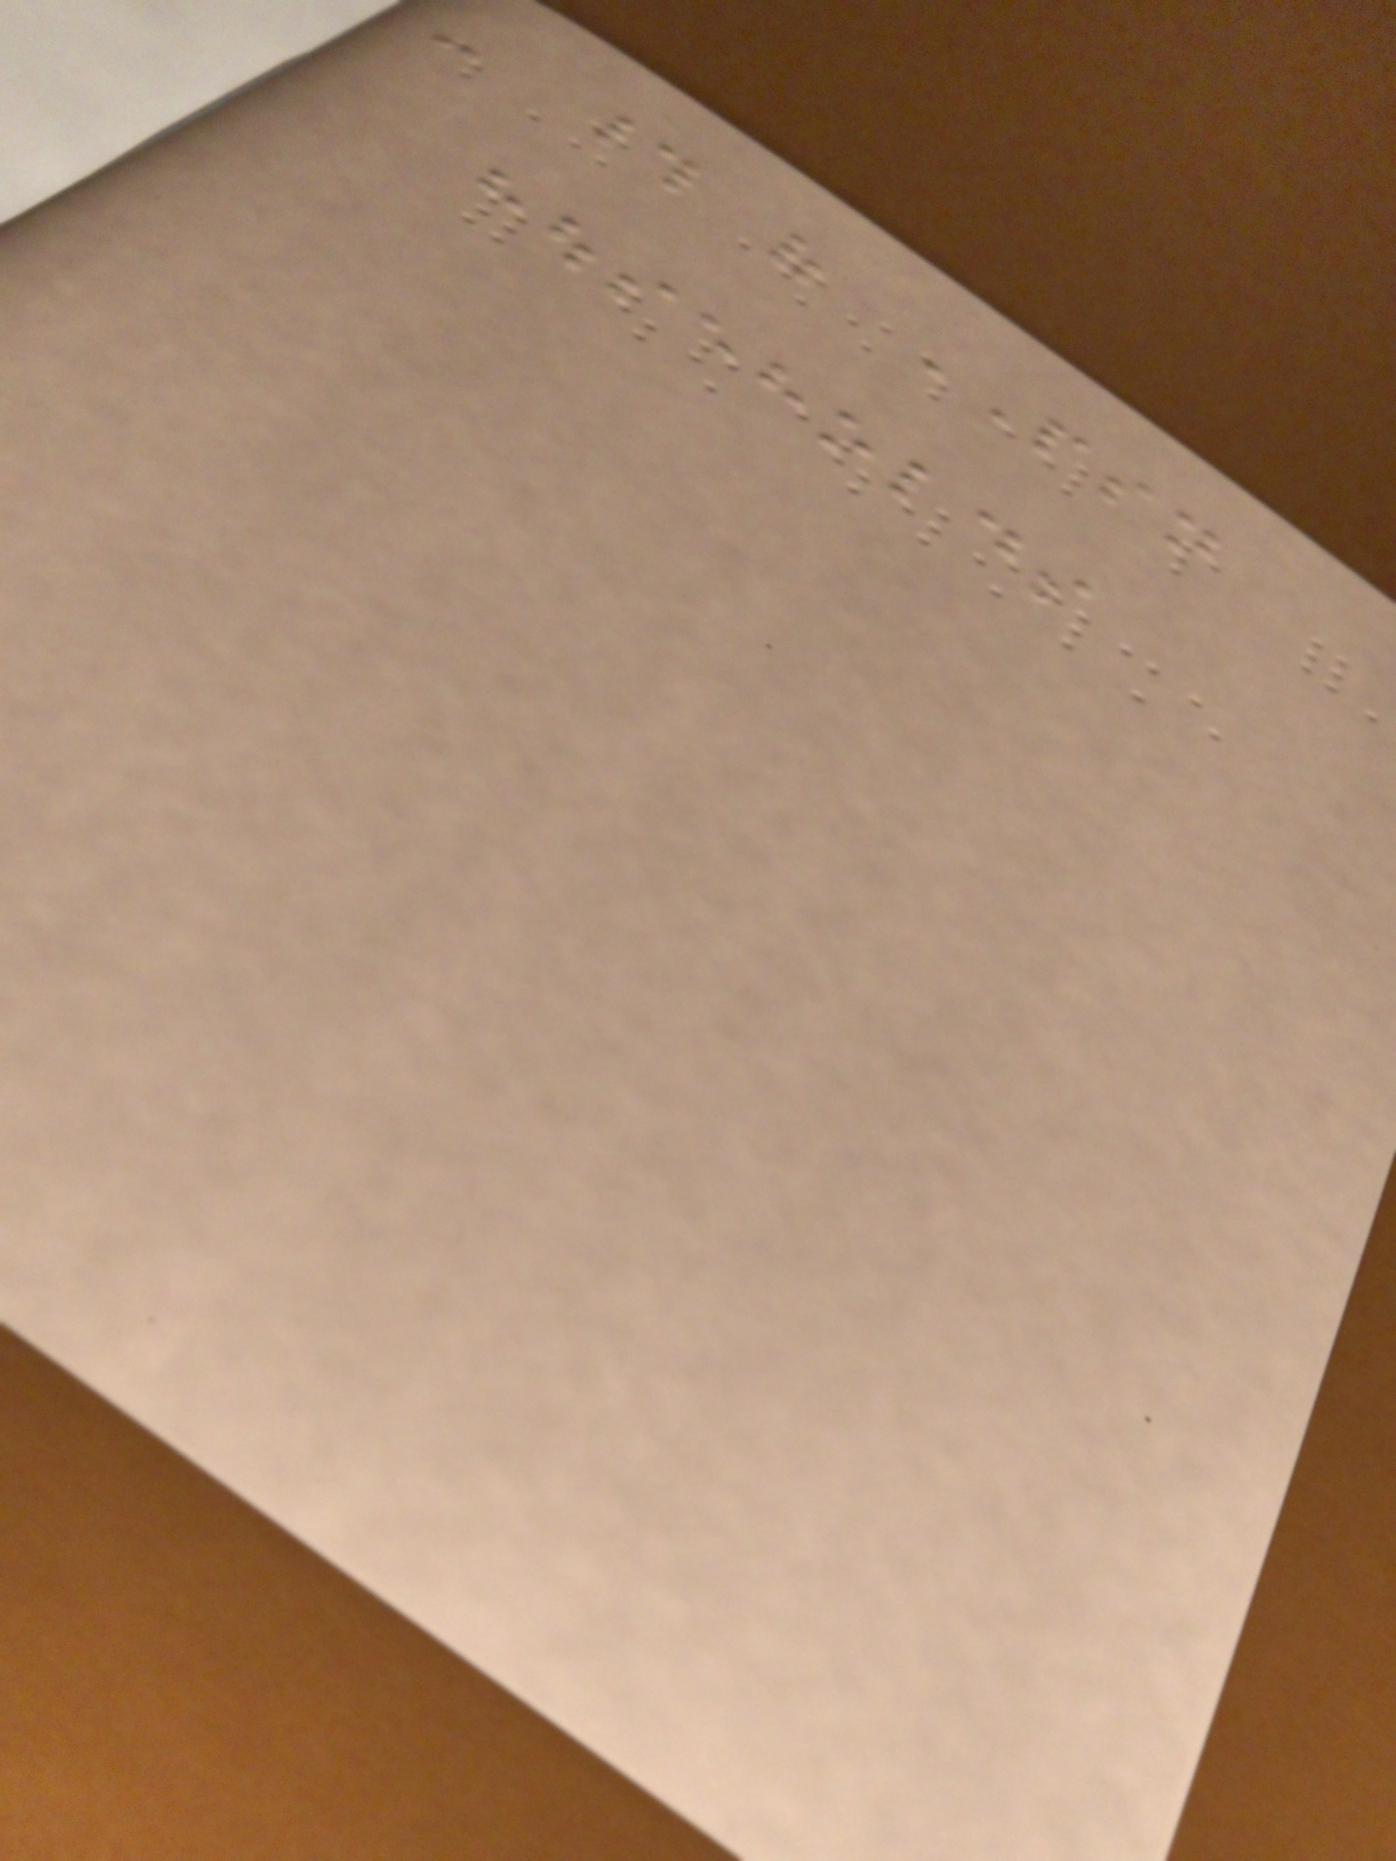- # of PSN
households
